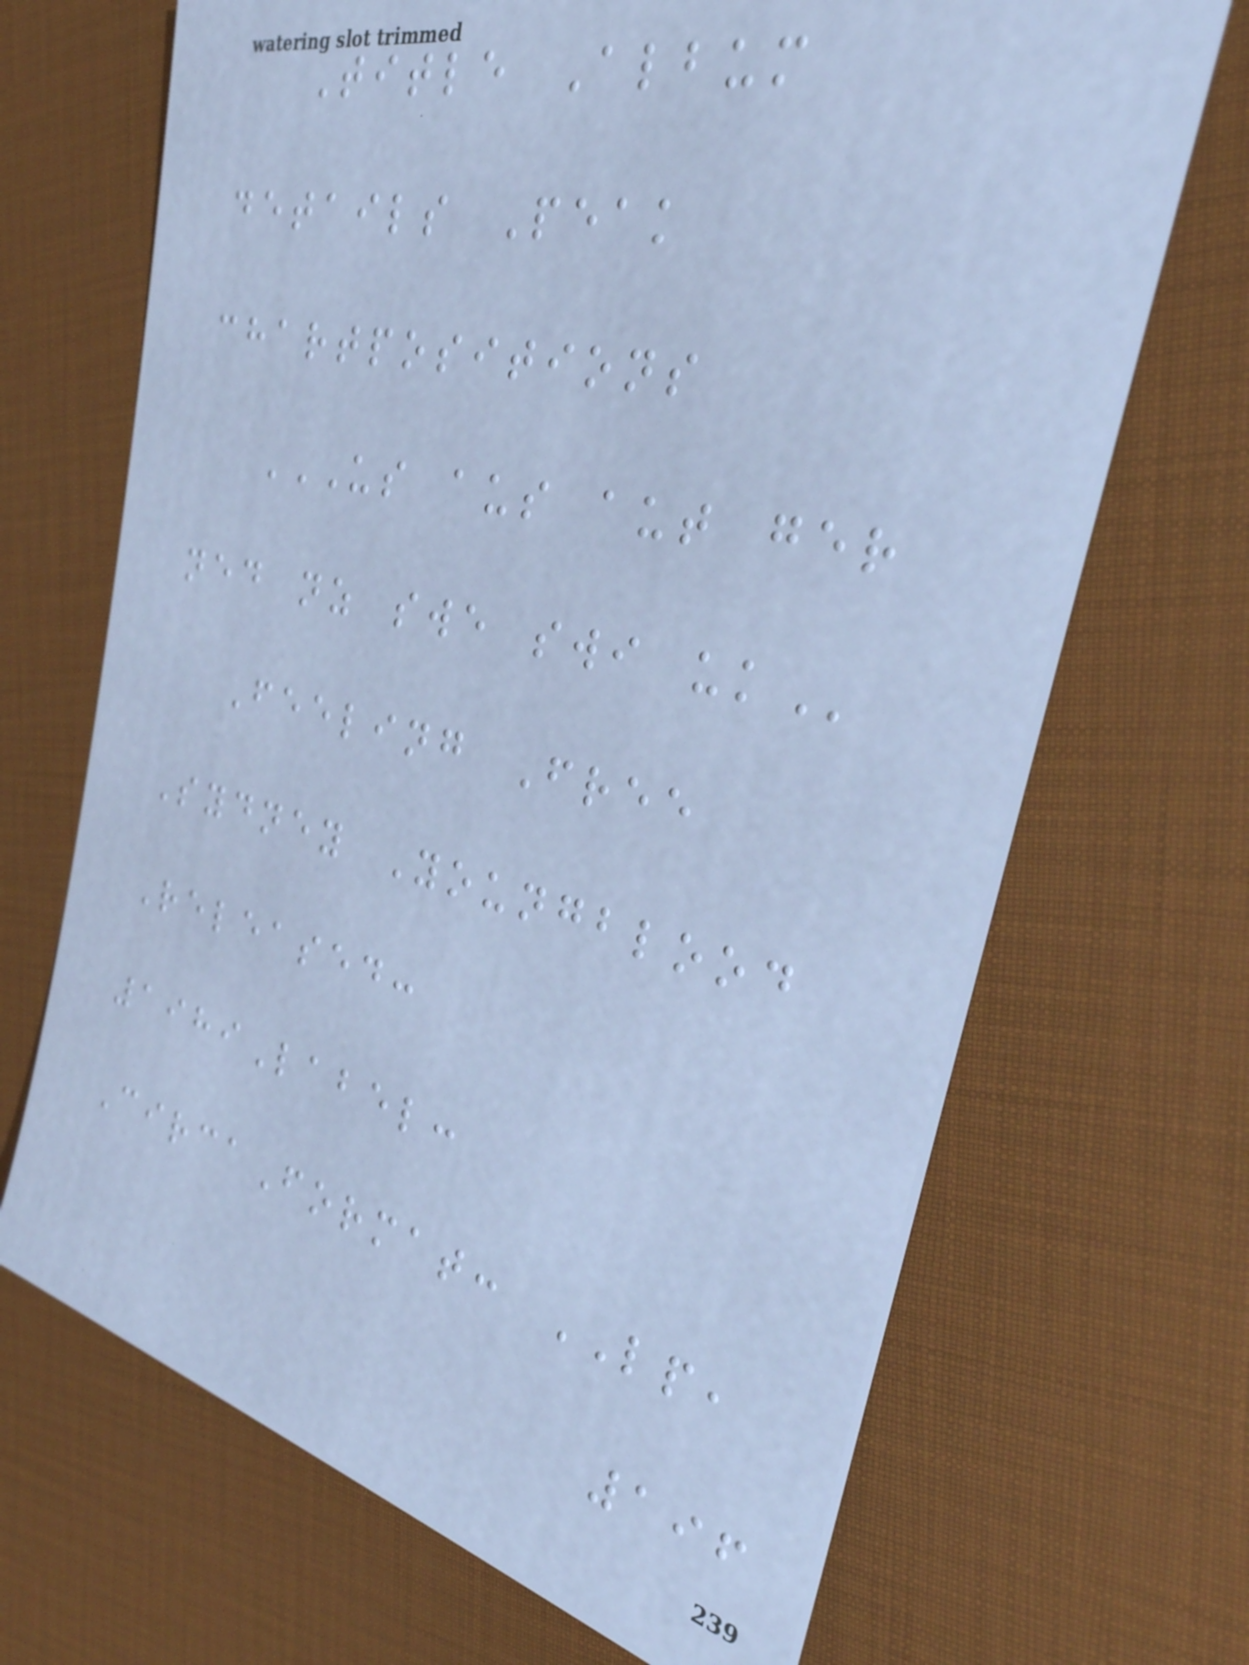Title Album
details Peak
chartpositions
US AUS AUT GER
NED NZ SWE SWI UK
Feeling Free
Sydney Youngblood
Released:
1989Label:
CircaFormat: LP,
196
